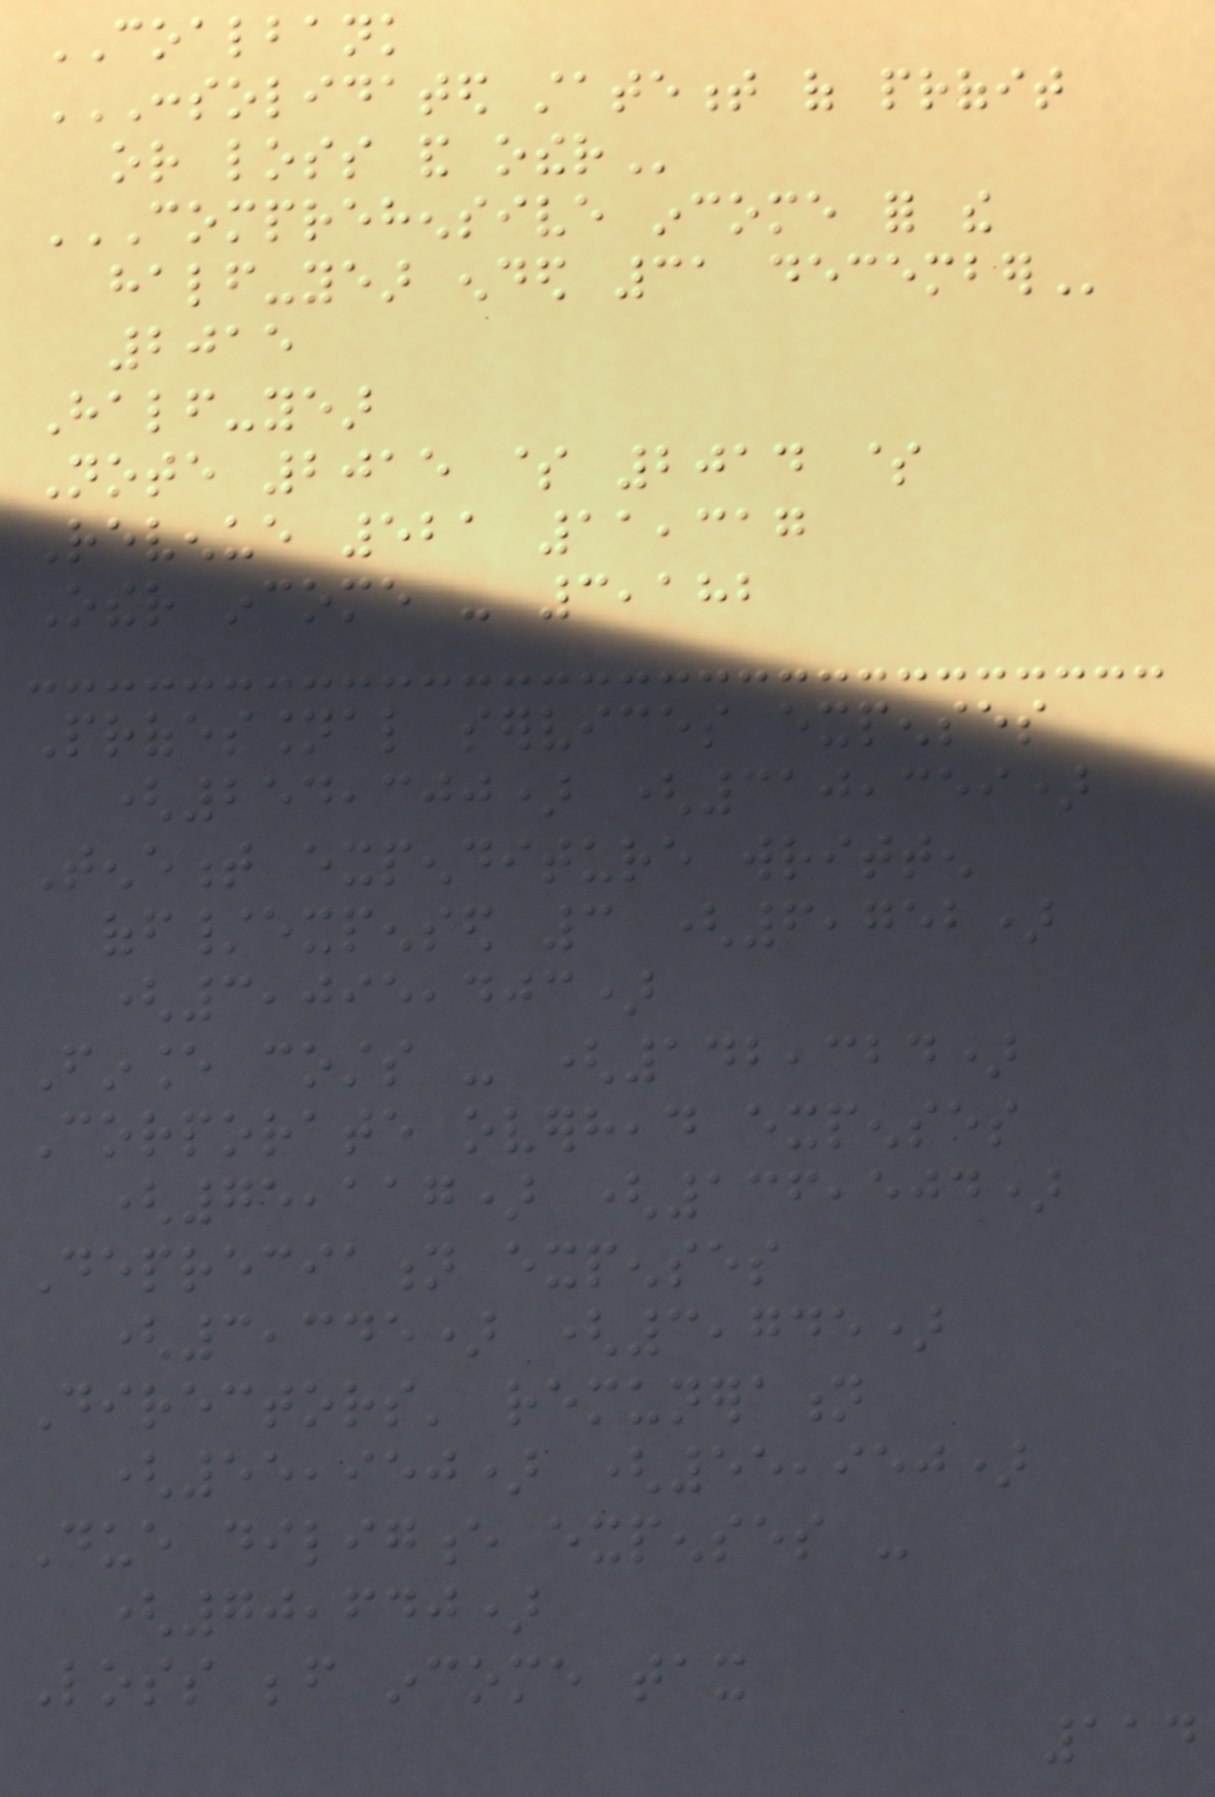COALBANK
CONSOLIDATED STATEMENT OF PROFIT
OR LOSS AND OTHER
COMPREHENSIVE INCOME FOR THE
HALF-YEAR ENDED 31 DECEMBER
2015
Half-year
Note 2015 $ 2014 $
Revenue 521 11,317
Other income - 3,182
Professional services expenses
(254,300) (310,359)
Tenement expenditure written
off/expensed 3 (6,752)
(3,095,403)
Finance costs - (142,324)
Corporate overhead expenses
(75,117) (136,504)
Depreciation expenses
(3,345) (3,745)
Directors' remuneration
(55,950) (55,950)
Due diligence expenses -
(70,640)
Loss before income tax
114
